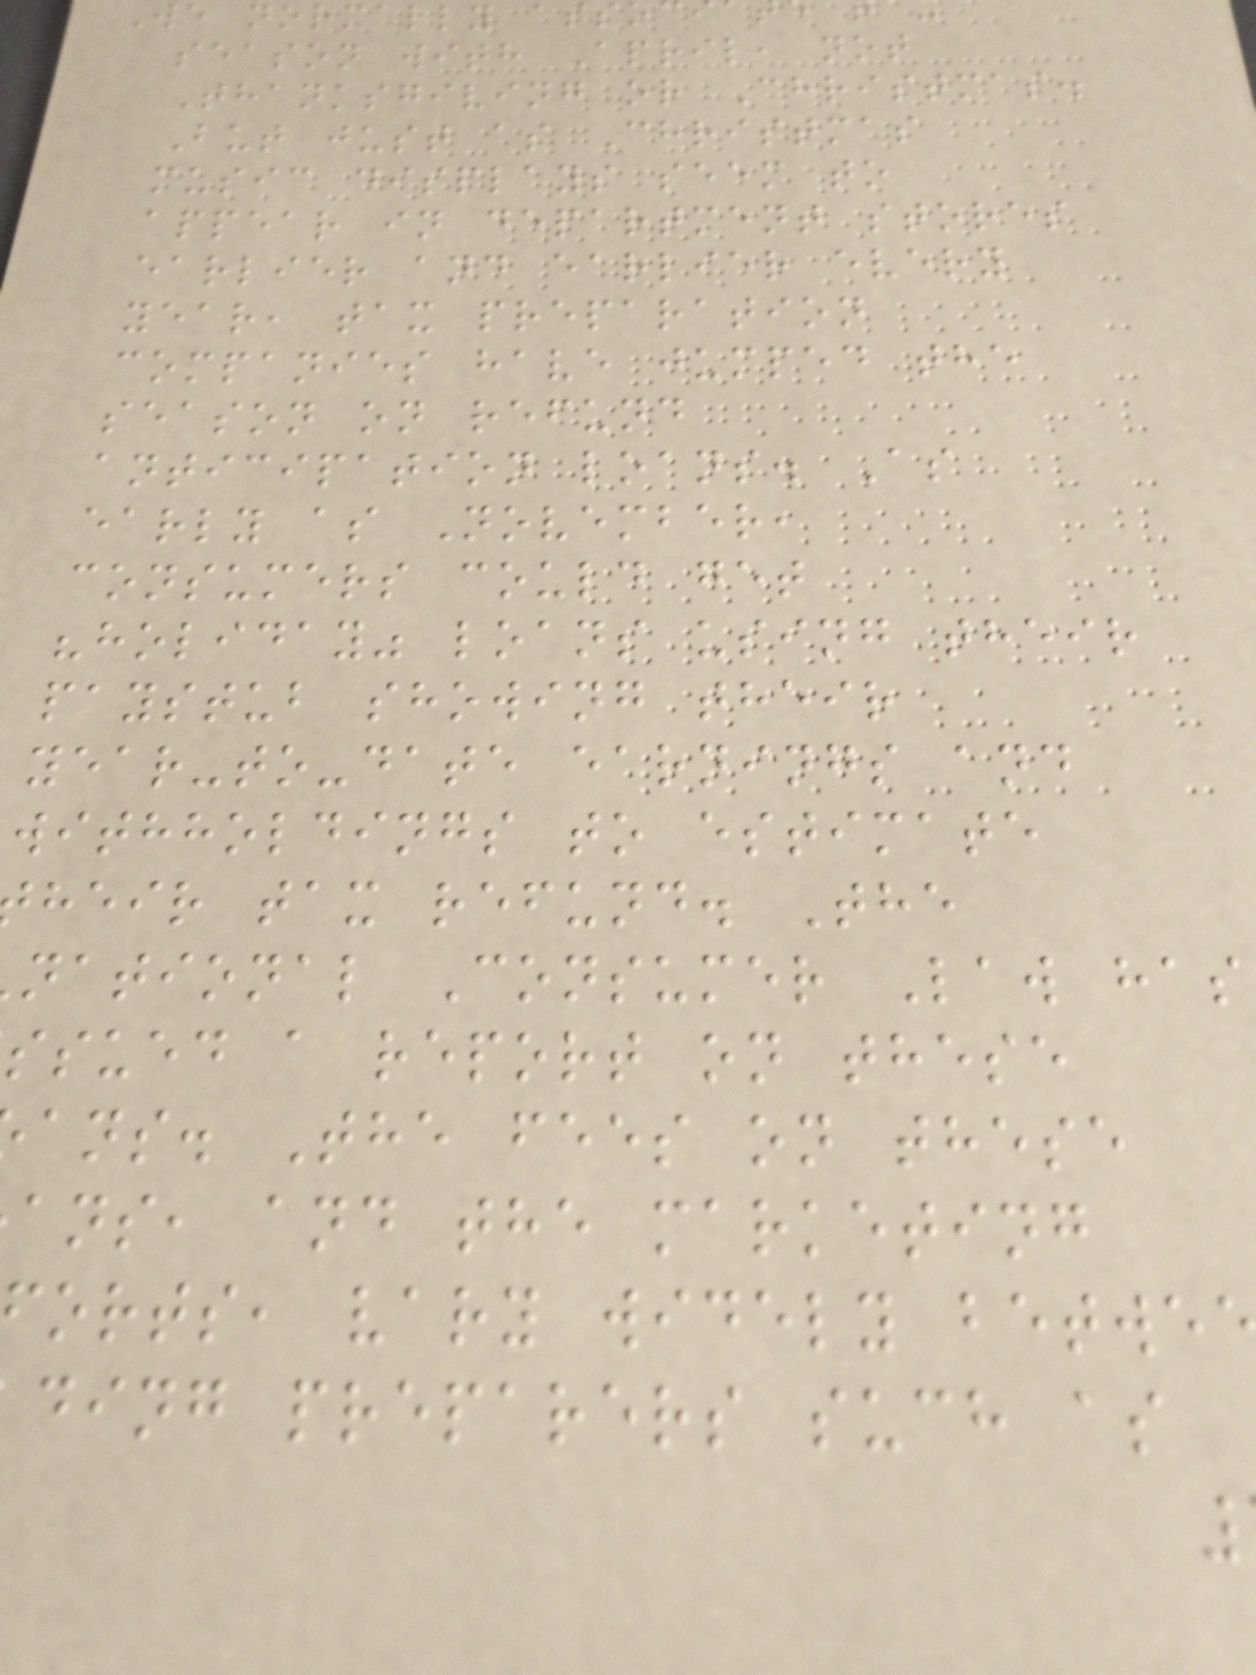We normally as
season with April, not
Thanksgiving or Christmas.
But just as Christmas
music displays seem to
appear in department stores
earlier and earlier every
year, tax preparation
companies have jumped the
season on refund
anticipation loans. As
early as November,
consumers could get
"holiday" loans using their
paystub showing their
year-to-date earnings and
withholdings to estimate
heir tax refund. The
national Consumer Law has
ssued a report on these
ans. The fees on these
ans, and the marketing
orts, vary widely betwe
ding preparers such as
